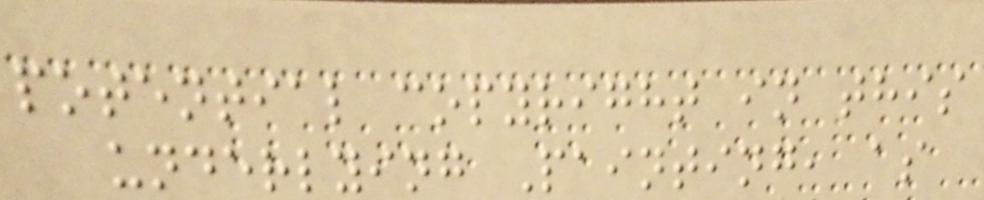potential copyright in this
underlying Painting, as
